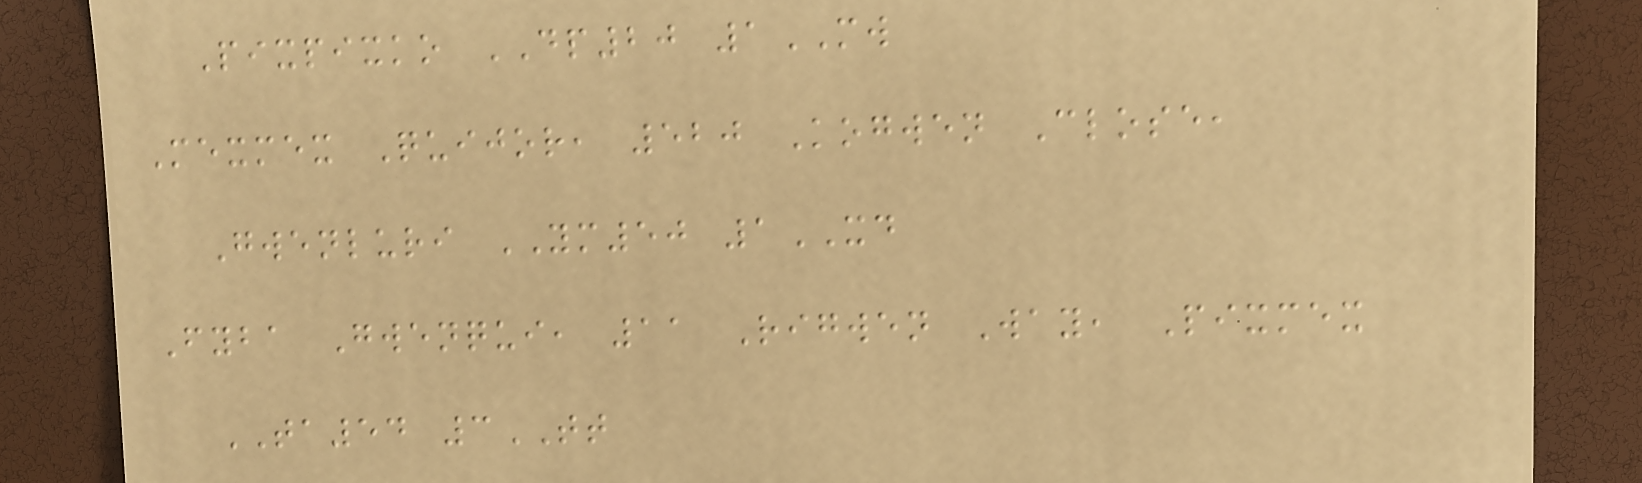Pixpixko DP20 1MW
Mexmex Quijor, 520 Kogwen Close,
Gwenluri YM50 1XD
Fyba Gwenqui, 11 Rigwen Way, Pixmex
TA54 3TT
